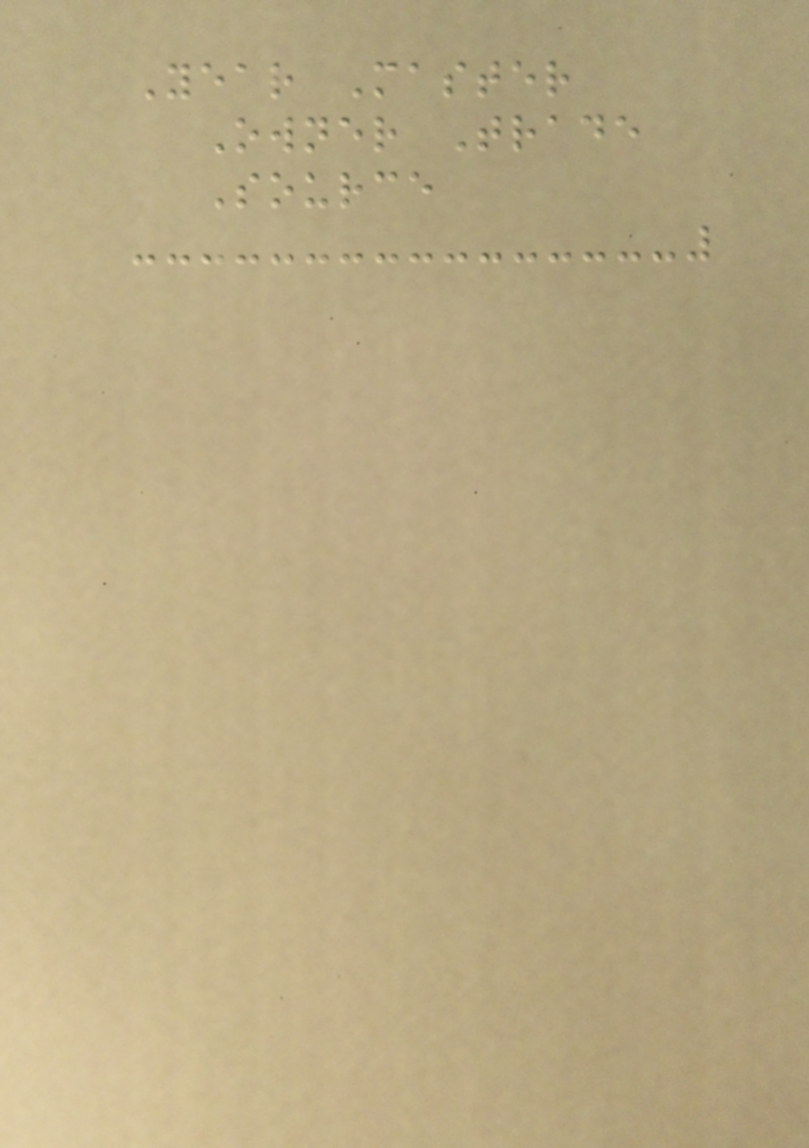Year Master
Owner Trade
Source
